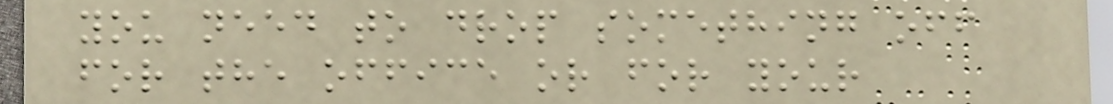you need to drop something off
for the office or for your
